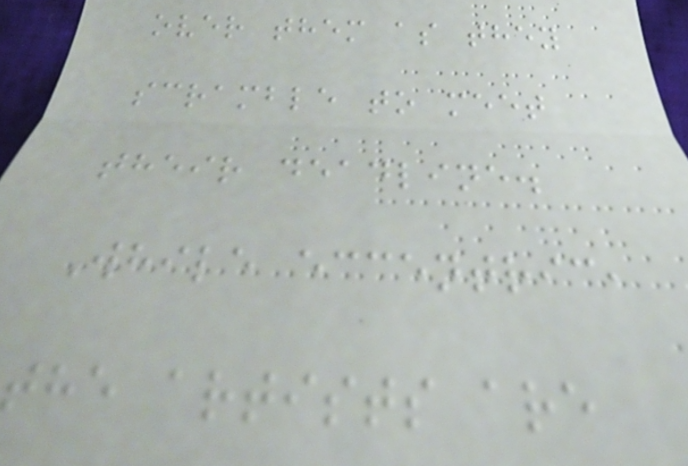over them as they
scramble to meet
their deadline.
While eccentric,
the artists are
